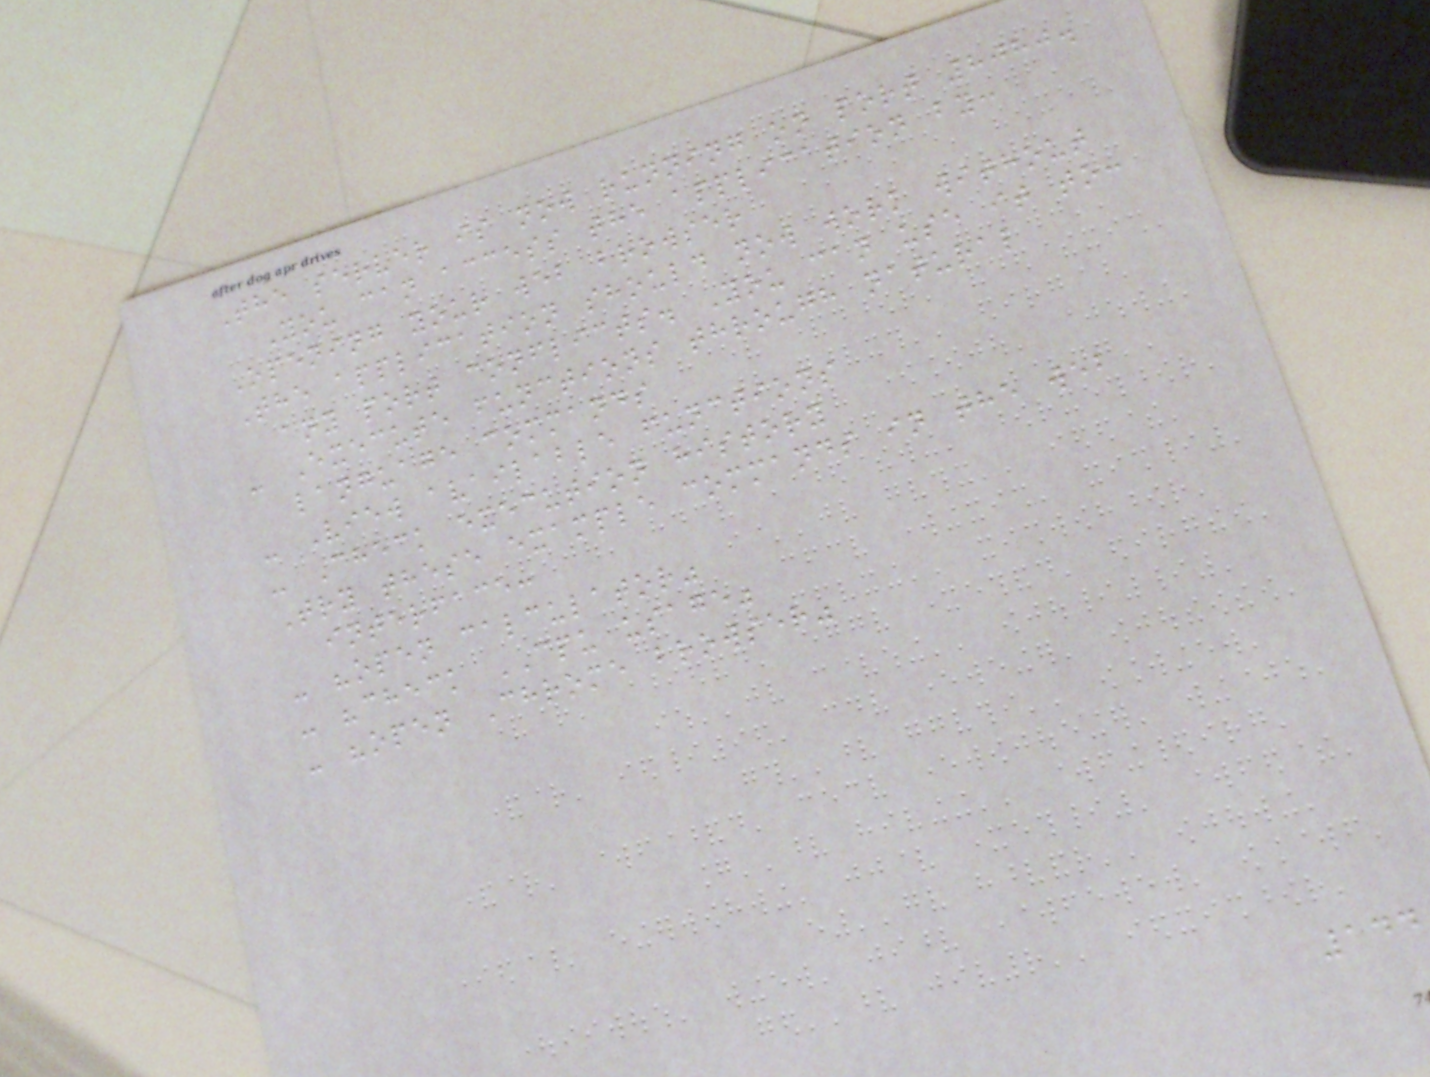The server is now running on port 8080.
You can access the application by:
Opening your web browser
The application should now work without
any port conflicts. You can use it to:
- Execute functions through natural
language commands
- View available functions
- Check execution history
Try these example commands in the web
interface:
- "open calculator"
- "check CPU usage"
- "open Chrome browser"
144
